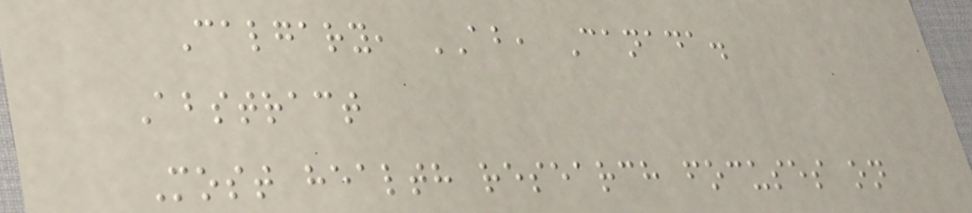Calgary, AB, Canada.
Abstract
Most health research focuses on
